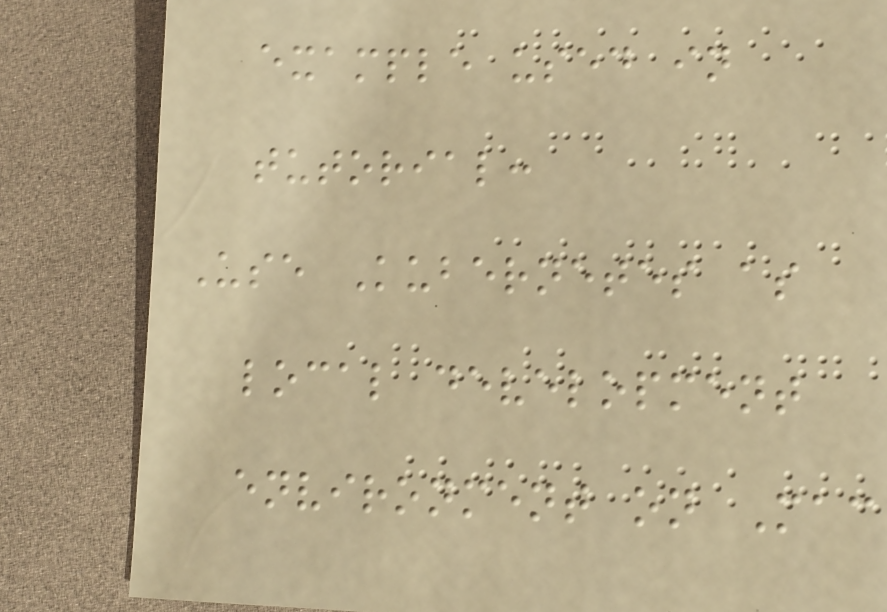example used in
tutorial:
Use Kubernetes as
local development
environment on Mac
